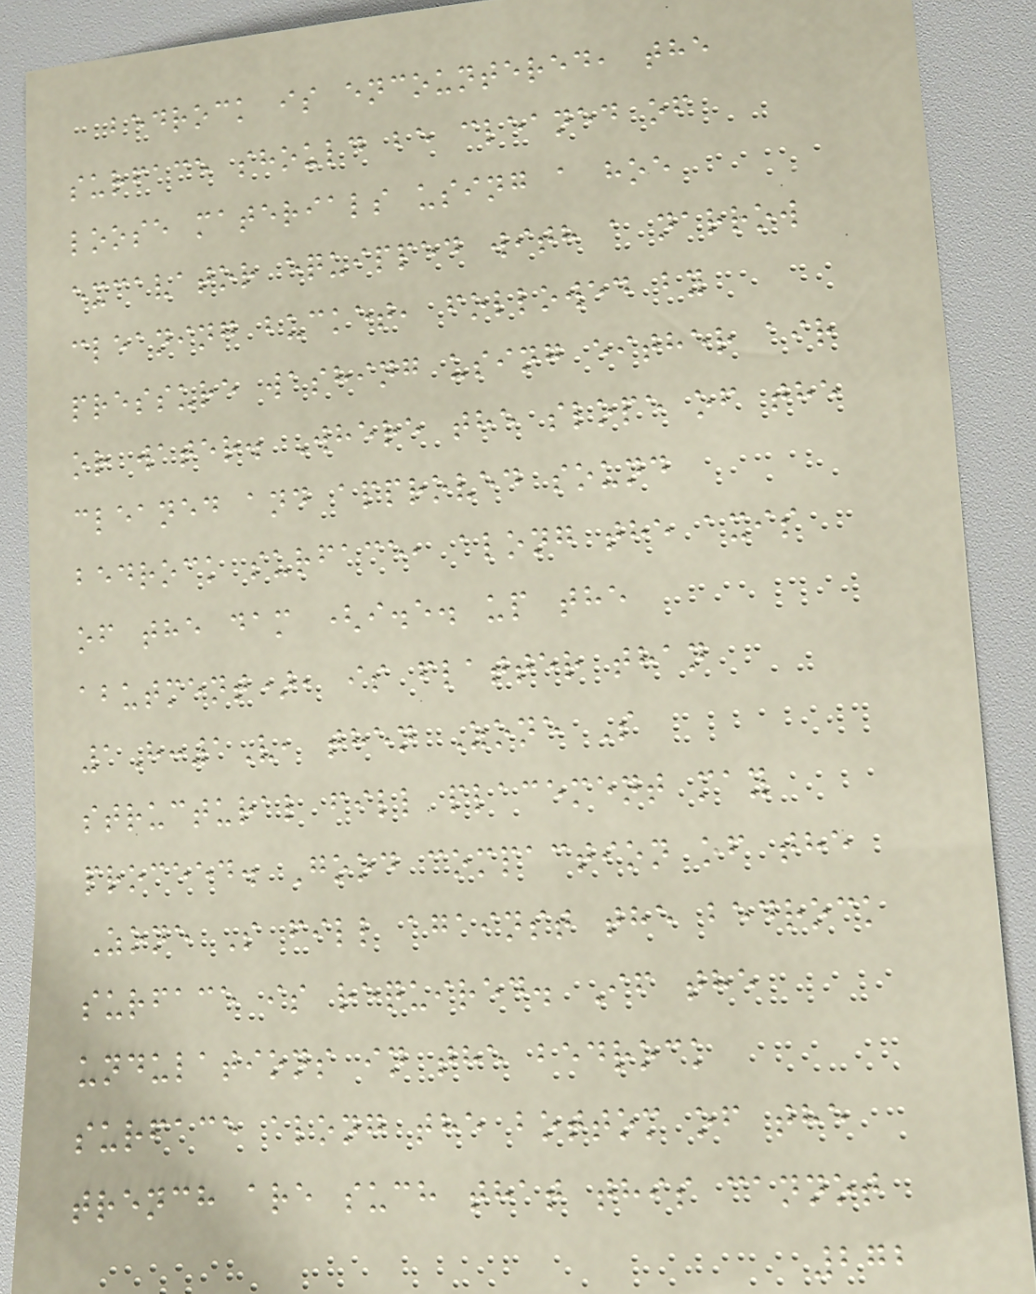bedrock is encountered, the
surface should be cleaned of
loose materials using a hoe
excavator equipped with a narrow
cleaning bucket, followed by
pressure washing using either air
or water. Where the slope of the
cleaned and approved sound
bedrock surface, along the axis
of the dam (i.e. up the
abutment), is flatter than
1H:1V, then Zone S
structural fill placement may
proceed. Good compaction of the
Zone S fill against the bedrock
surface is required. If the
undulations in the bedrock
surface along the bottom of the
trench are such that this cannot
272
